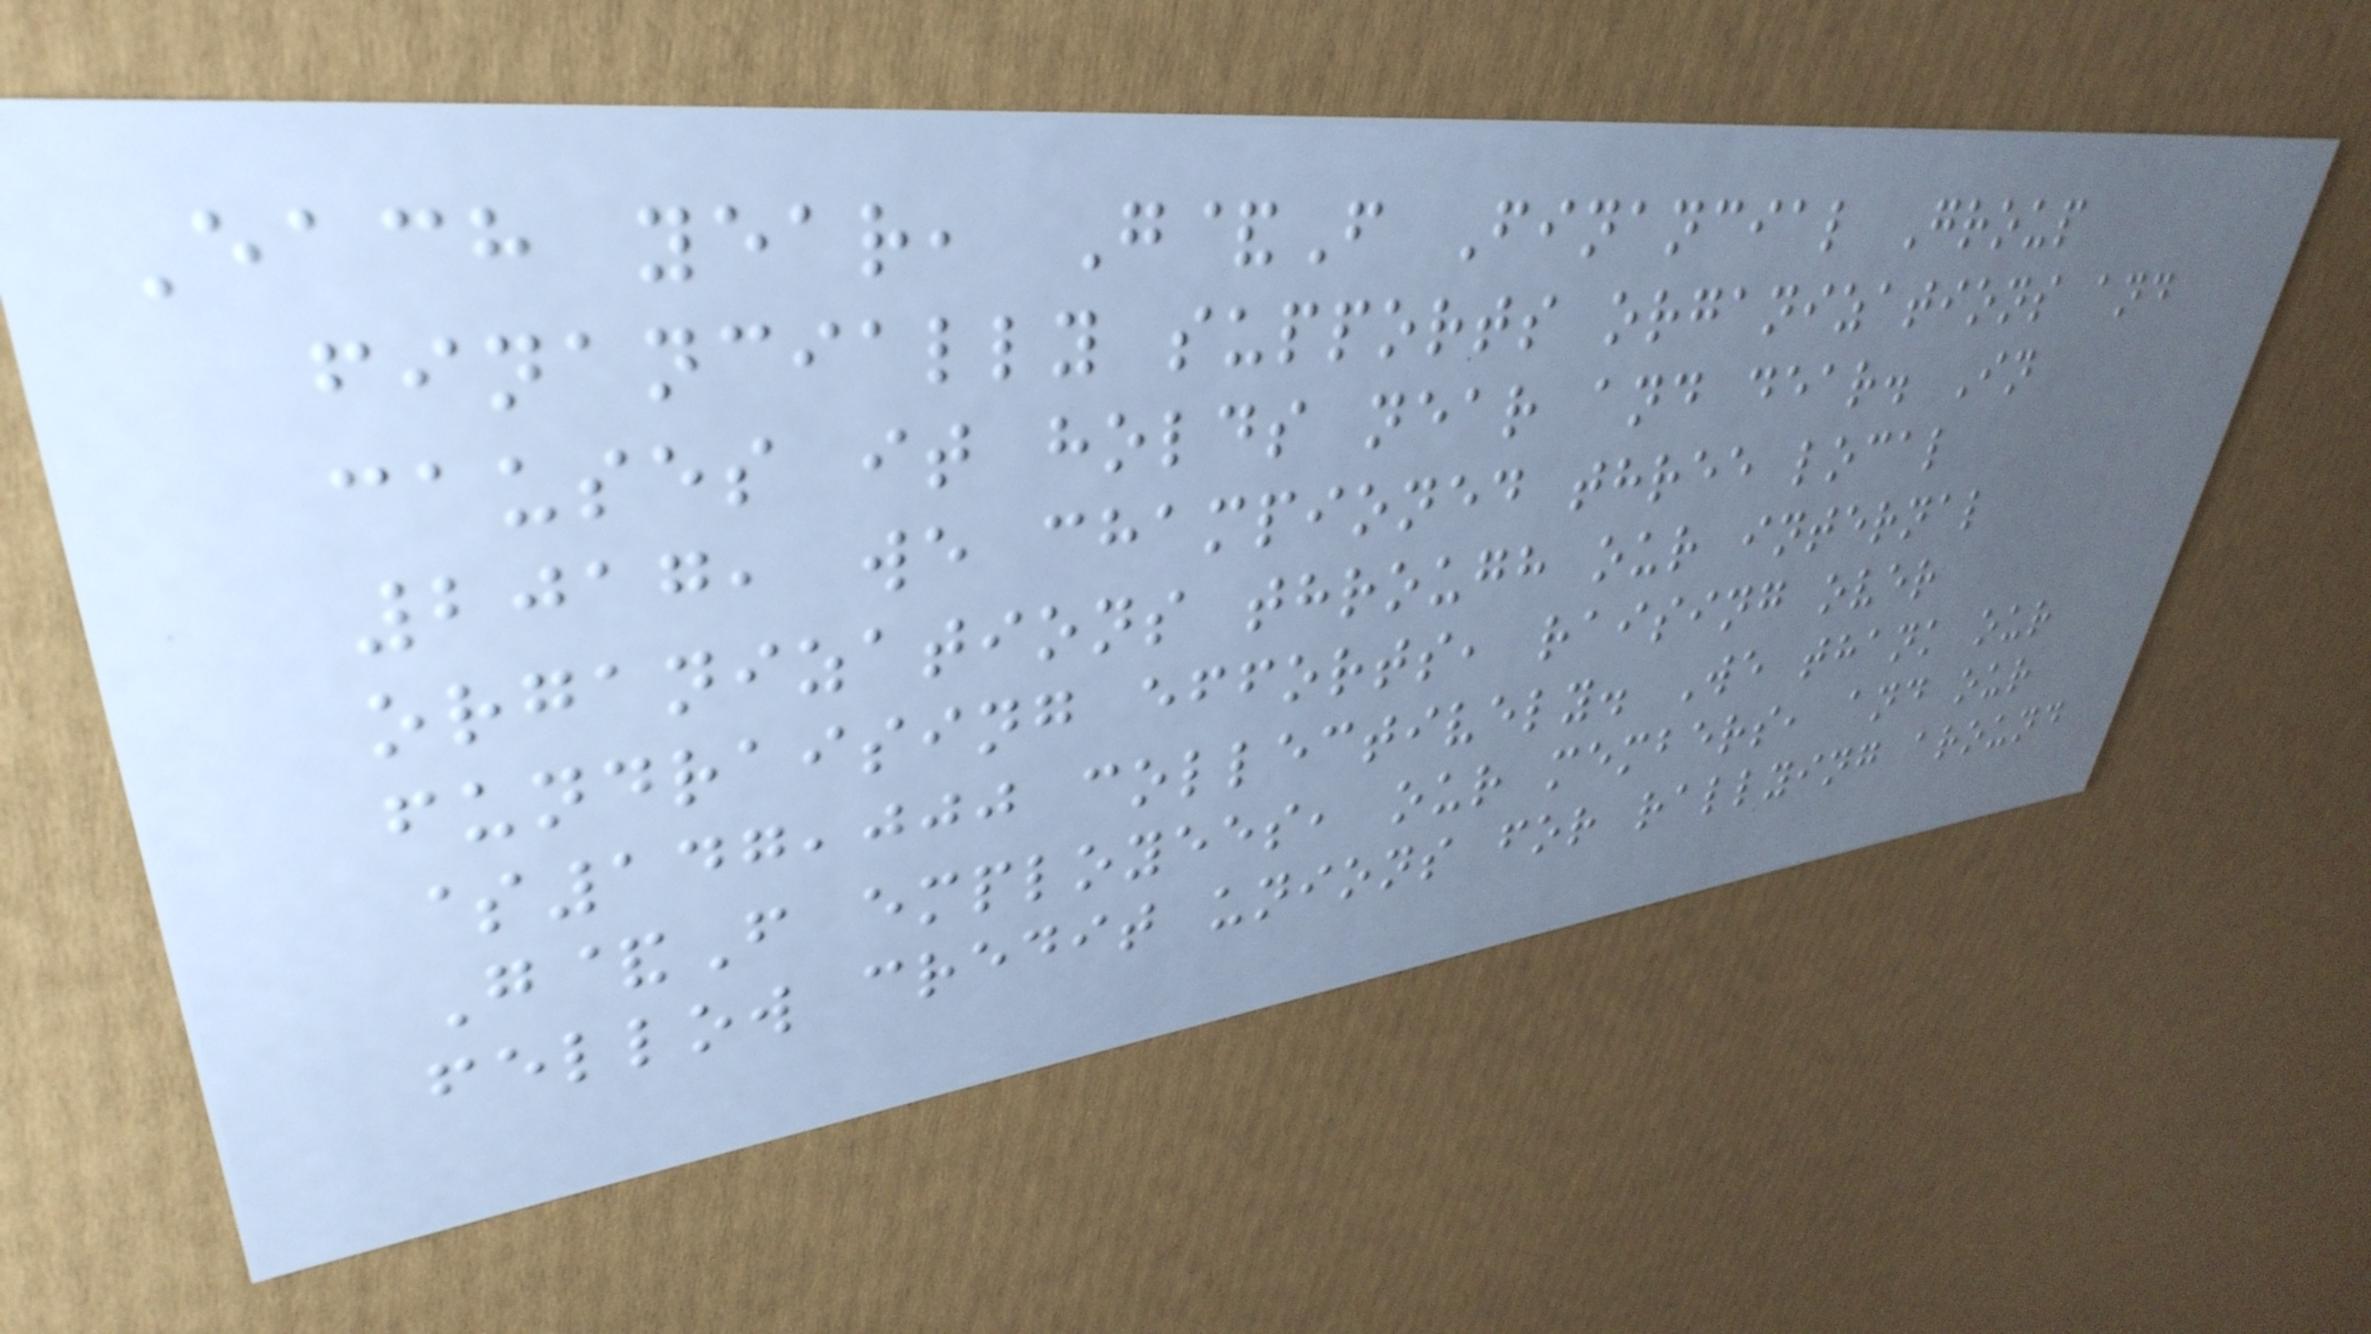Each year, G&F Financial Group
financially supports organizations and
causes it holds near and dear. In
2017, we championed three local
organizations through our internal
fundraising efforts, raising over
$147,000 collectively. We thank our
G&F employees, our members, and our
fellow credit unions for rallying around
